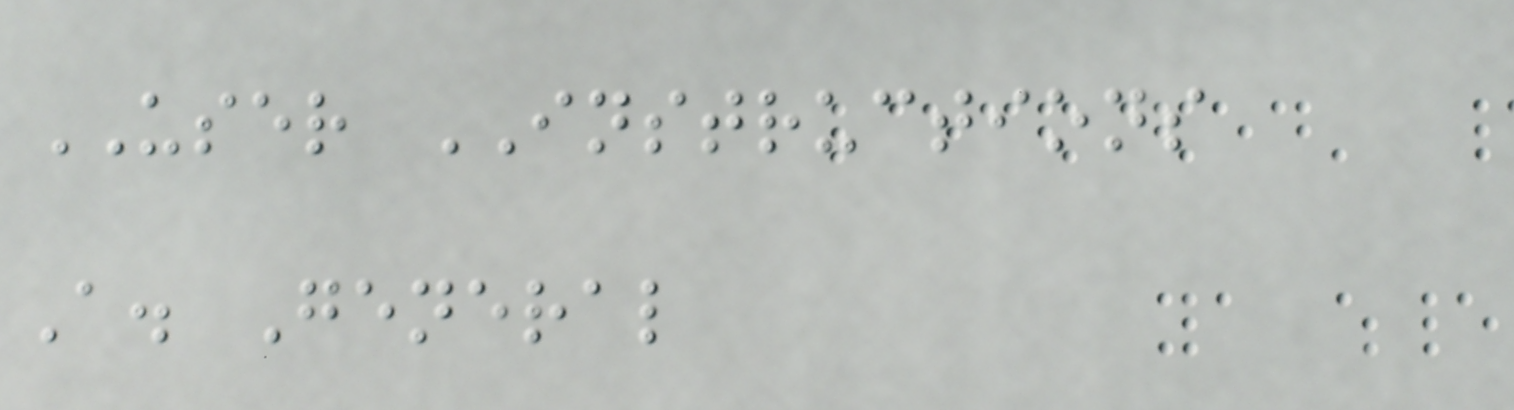USER INSTRUCTIONS
A. General
